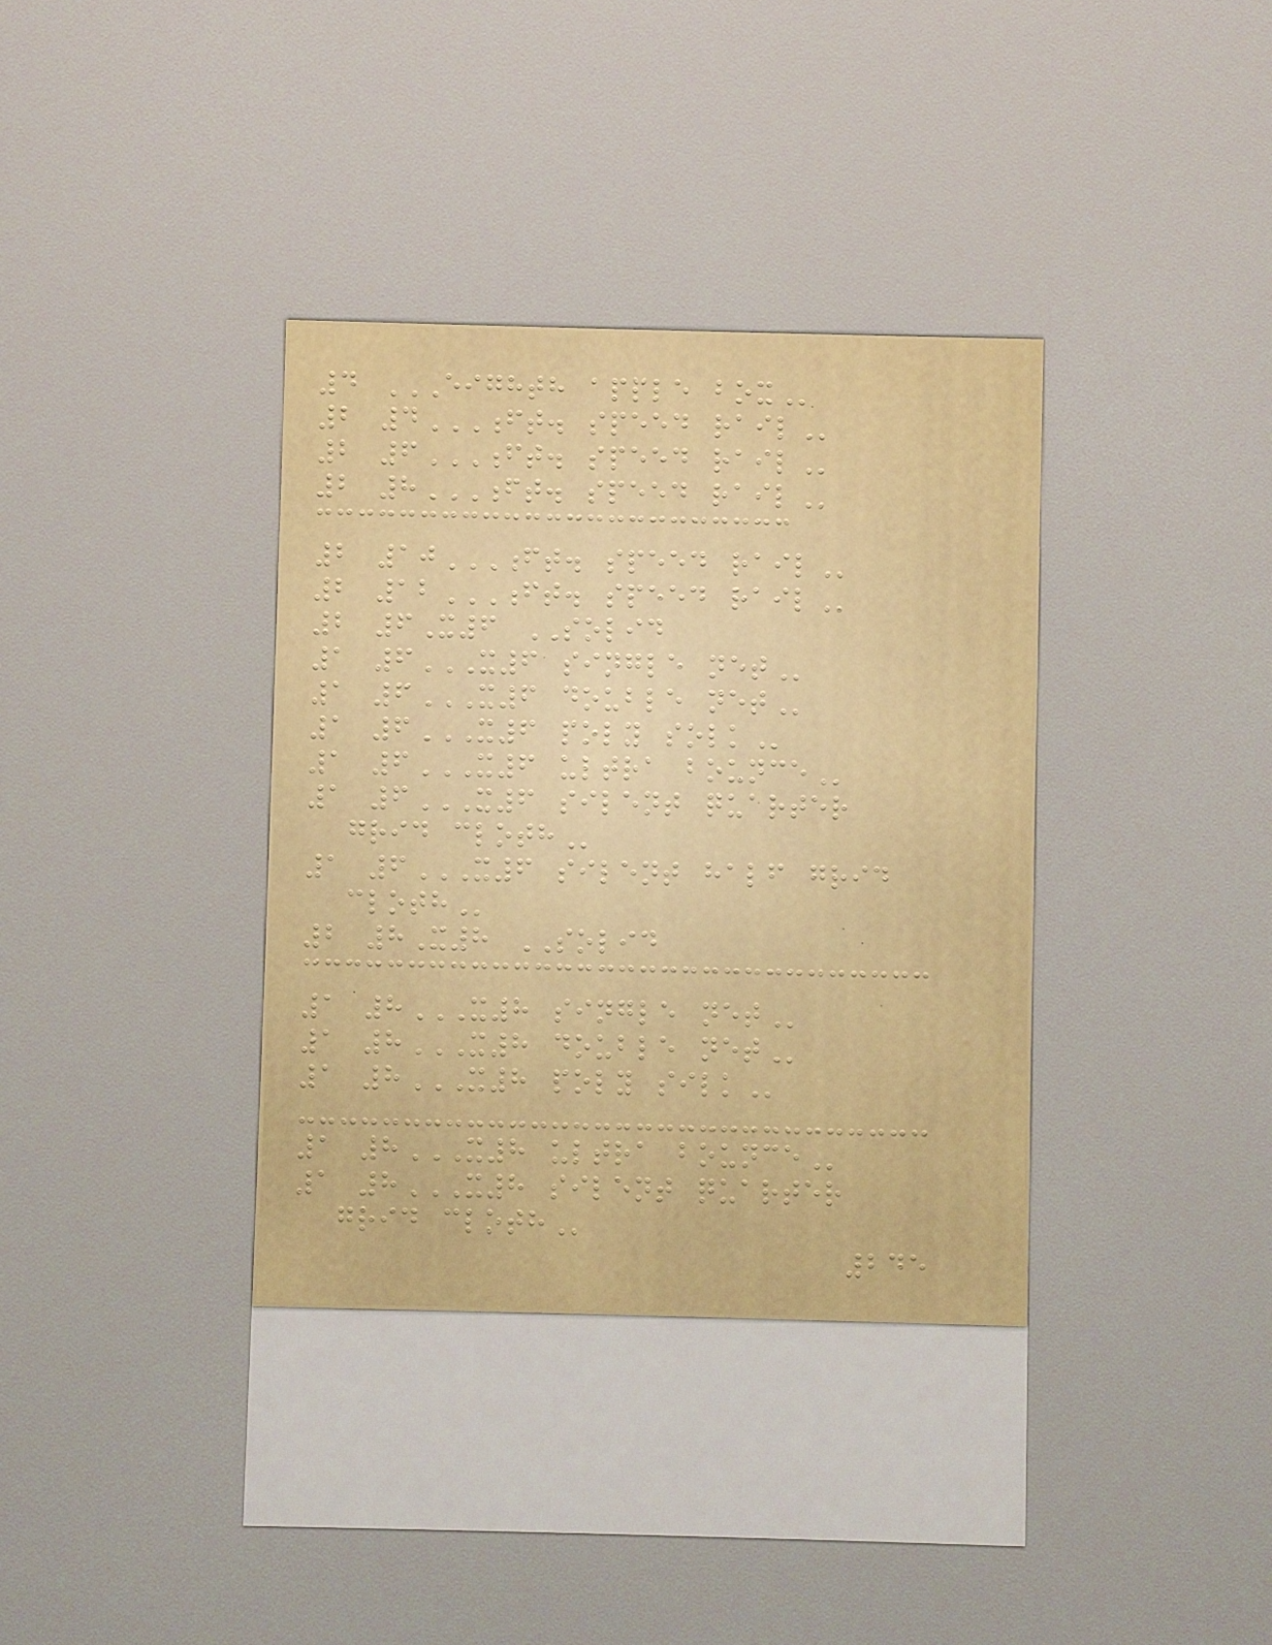4 EIGHTH APPLE BOX
2 4FT. SPEED RAIL
2 6FT. SPEED RAIL
2 8FT. SPEED RAIL
2 10FT. SPEED RAIL
2 12FT. SPEED RAIL
2 6X6 SOLID
1 6X6 SINGLE NET
1 6X6 DOUBLE NET
1 6X6 POLY SOLK
1 6X6 ULTRA BOUNCE
1 6X6 SILENT QUARTER
GRID CLOTH
1 6X6 SILENT HALF GRID
CLOTH
2 8X8 SOLID
1 8X8 SINGLE NET
1 8X8 DOUBLE NET
1 8X8 POLY SILK
1 8X8 ULTRA BOUNCE
1 8X8 SILENT QUARTER
GRID CLOTH
245
